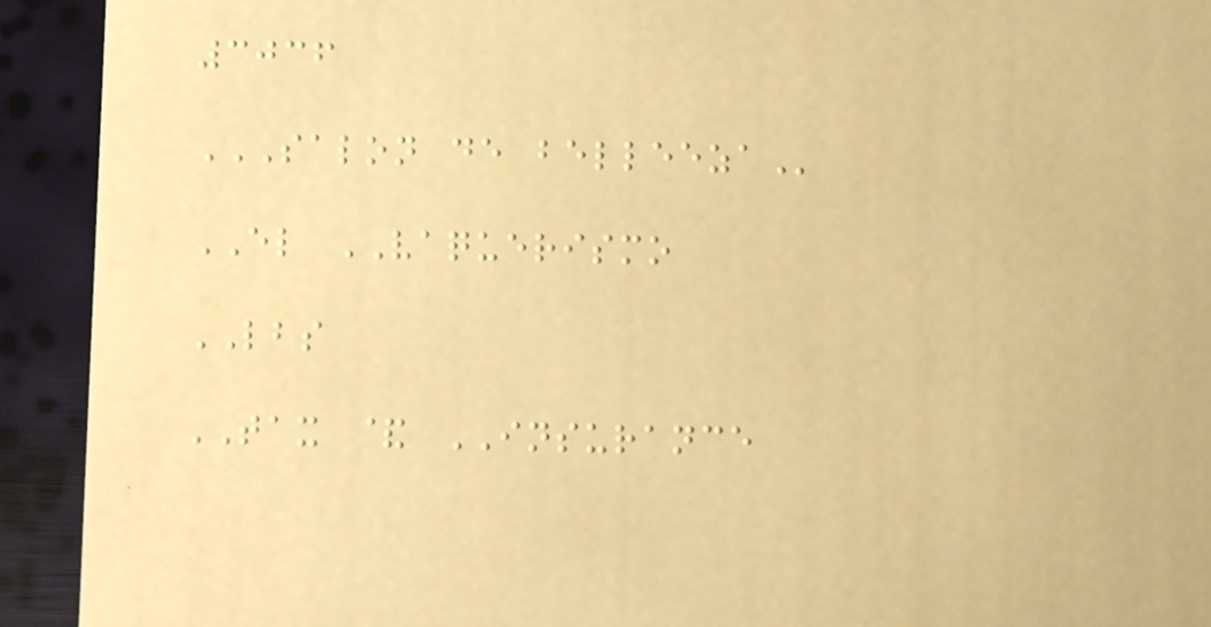3036
SALON DE BELLEEZA
EL VAQUERISMO
LBS
TAX & INSURANCE
